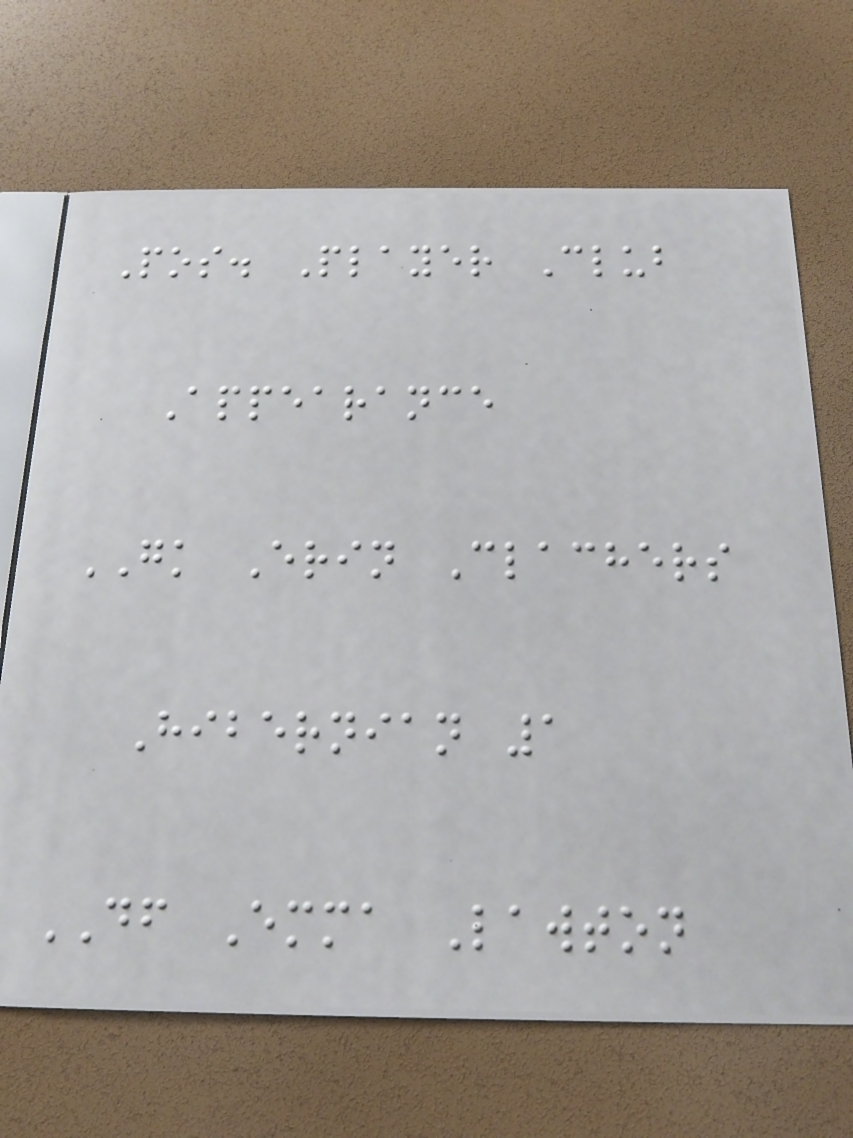Pos. Player Club
Appearance
GK Erin Clachers
Hibernian 1
DF Emma Lawton
